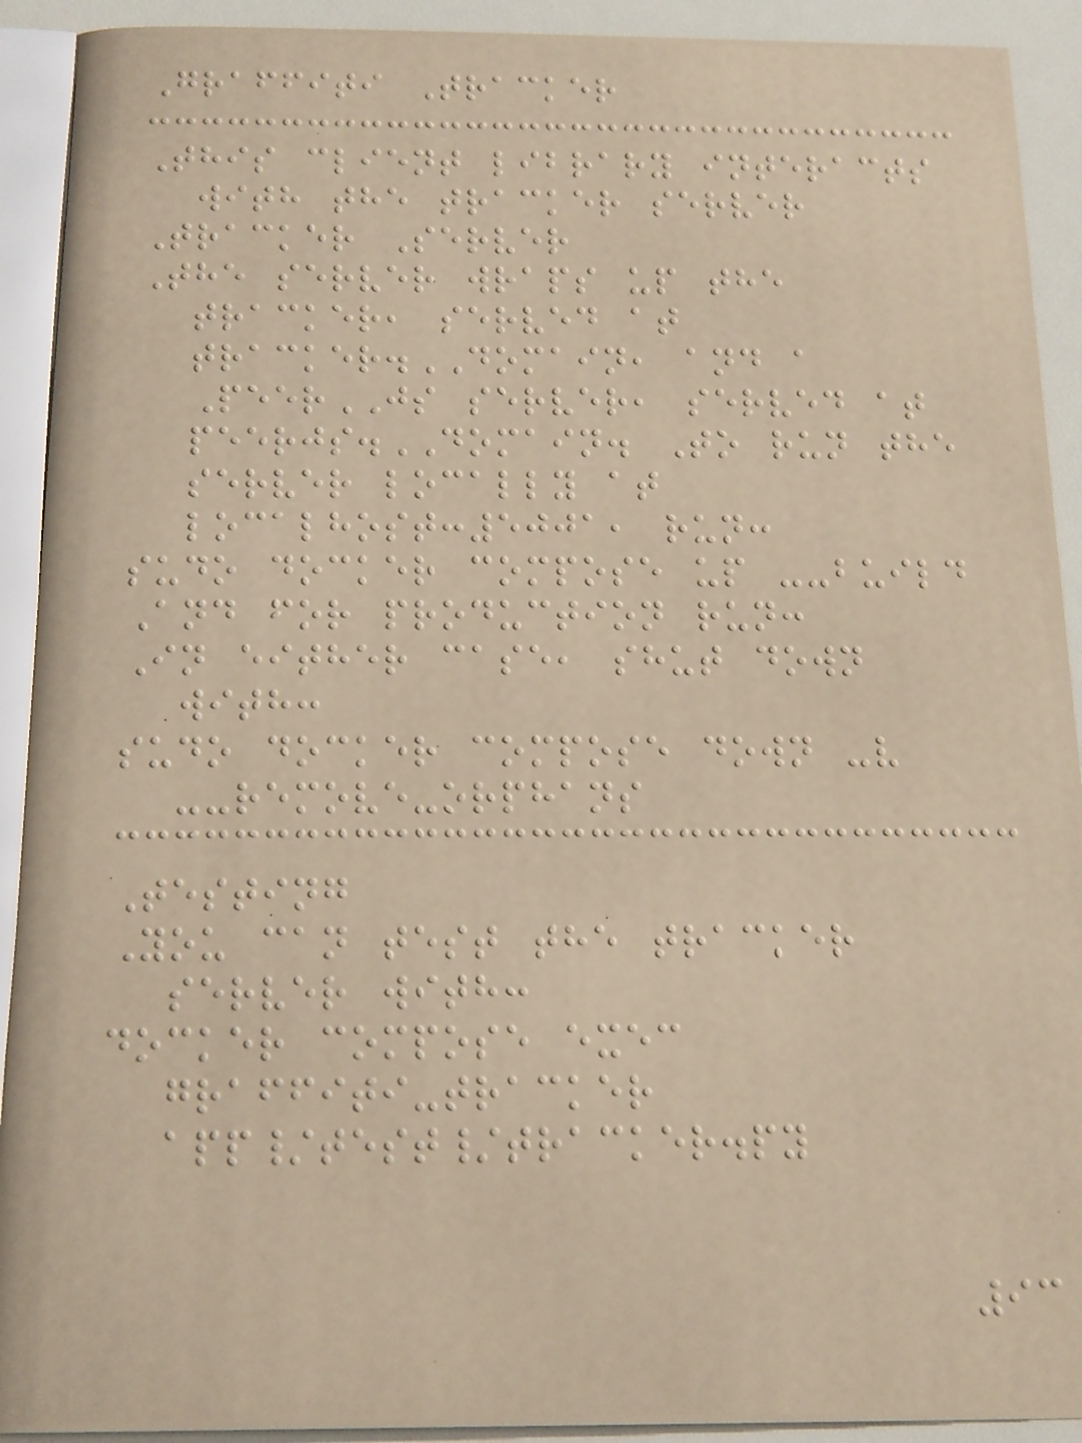Graffiti Tracker
This client library interacts
with the tracker server
Tracker Server
The server wraps up the
tracker, served at
tracker.DOMAIN, and a
PeerJS server, served at
peerjs.DOMAIN. To run the
server locally at
localhost:5001, run:
sudo docker compose up --build
And for production run:
In either case, shut down
with:
sudo docker compose down -v
--remove-orphans
Testing
You can test the tracker
server with:
docker compose exec
graffiti-tracker
app/test/tracker.py
93
